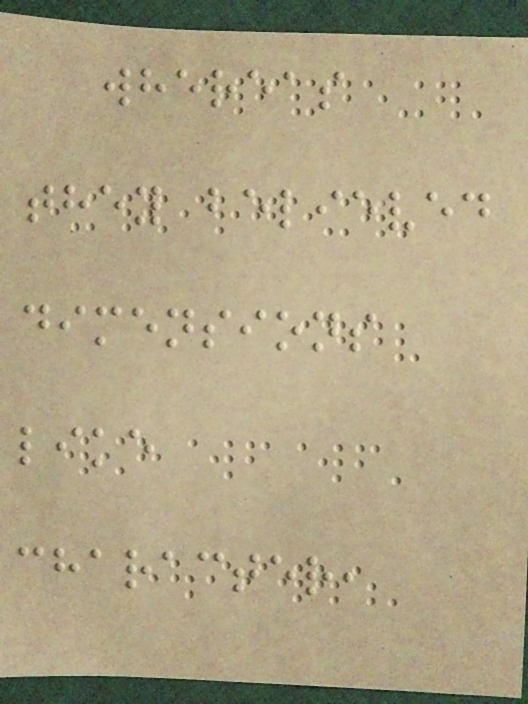whereas
they believed
dimensions
like
character,
